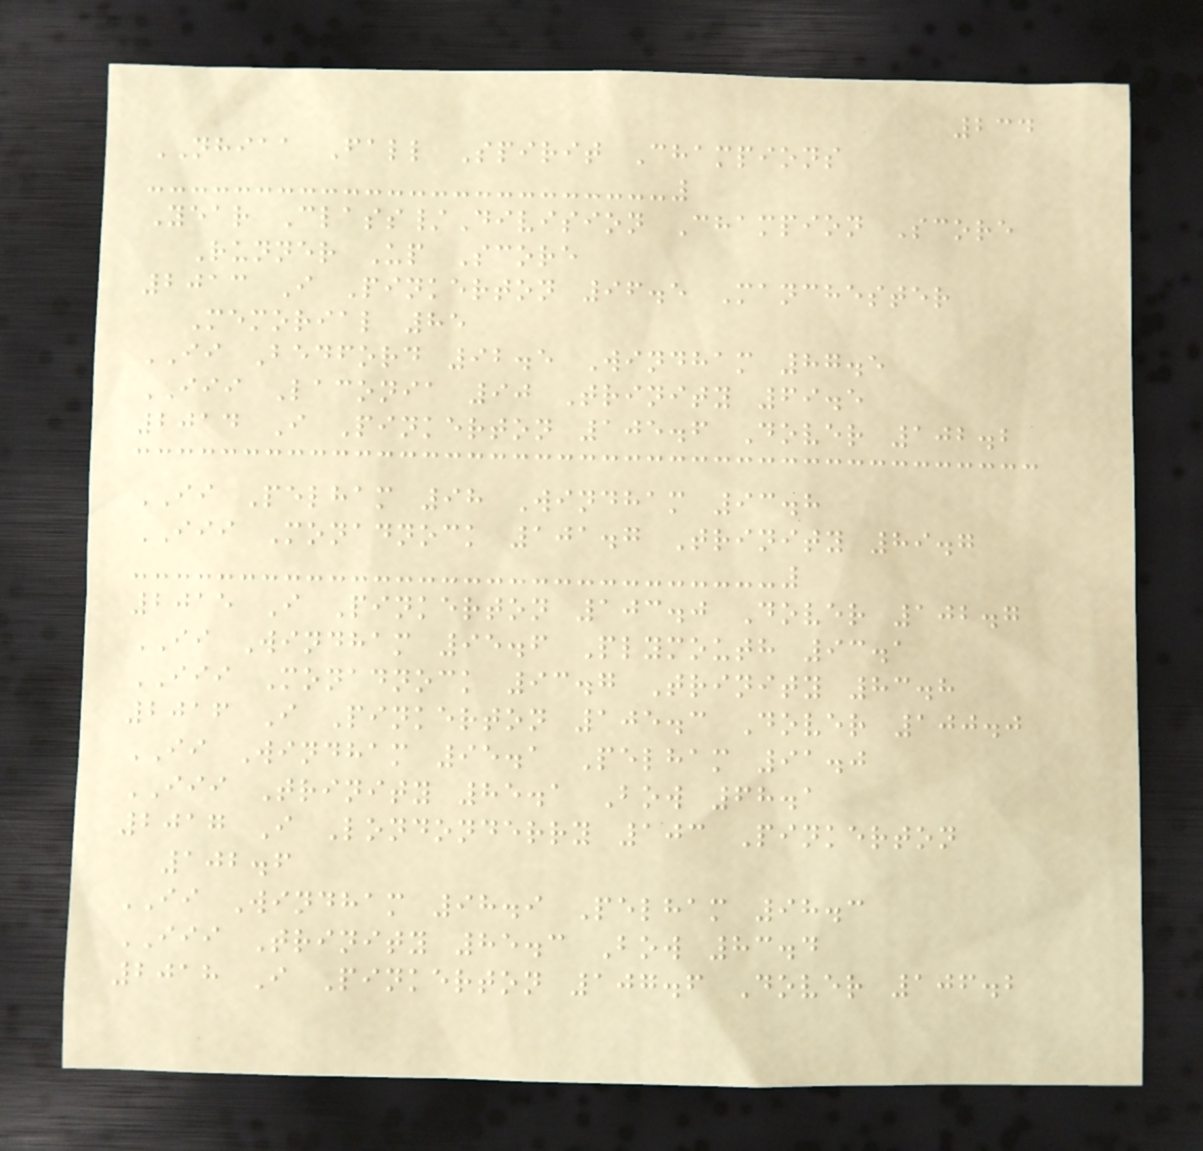234
NHIAA Fall Spirit Champions
Year Class/Division Champion Score
Runner Up Score
2013 I Pinkerton 96.5 Manchester
Memorial 85
II Bedford 92.5 Windham 87.5
III Laconia 90 Trinity 69.5
2014 I Pinkerton 105.6 Dover 102.2
II Pelham 98 Windham 93.8
III Monadnock 101.7 Trinity 89.7
2015 I Pinkerton 103.0 Dover 102.7
II Windham 95.6 Plymouth 93.1
III Monadnock 93.7 Trinity 83.8
2016 I Pinkerton 105.3 Dover 100.0
II Windham 95.1 Pelham 91.0
III Trinity 85.1 Bow 68.1
2017 I Londonderry 103 Pinkerton
102.6
II Windham 98.9 Pelham 98.3
III Trinity 85.3 Bow 83.4
2018 I Pinkerton 107.6 Dover 106.2
